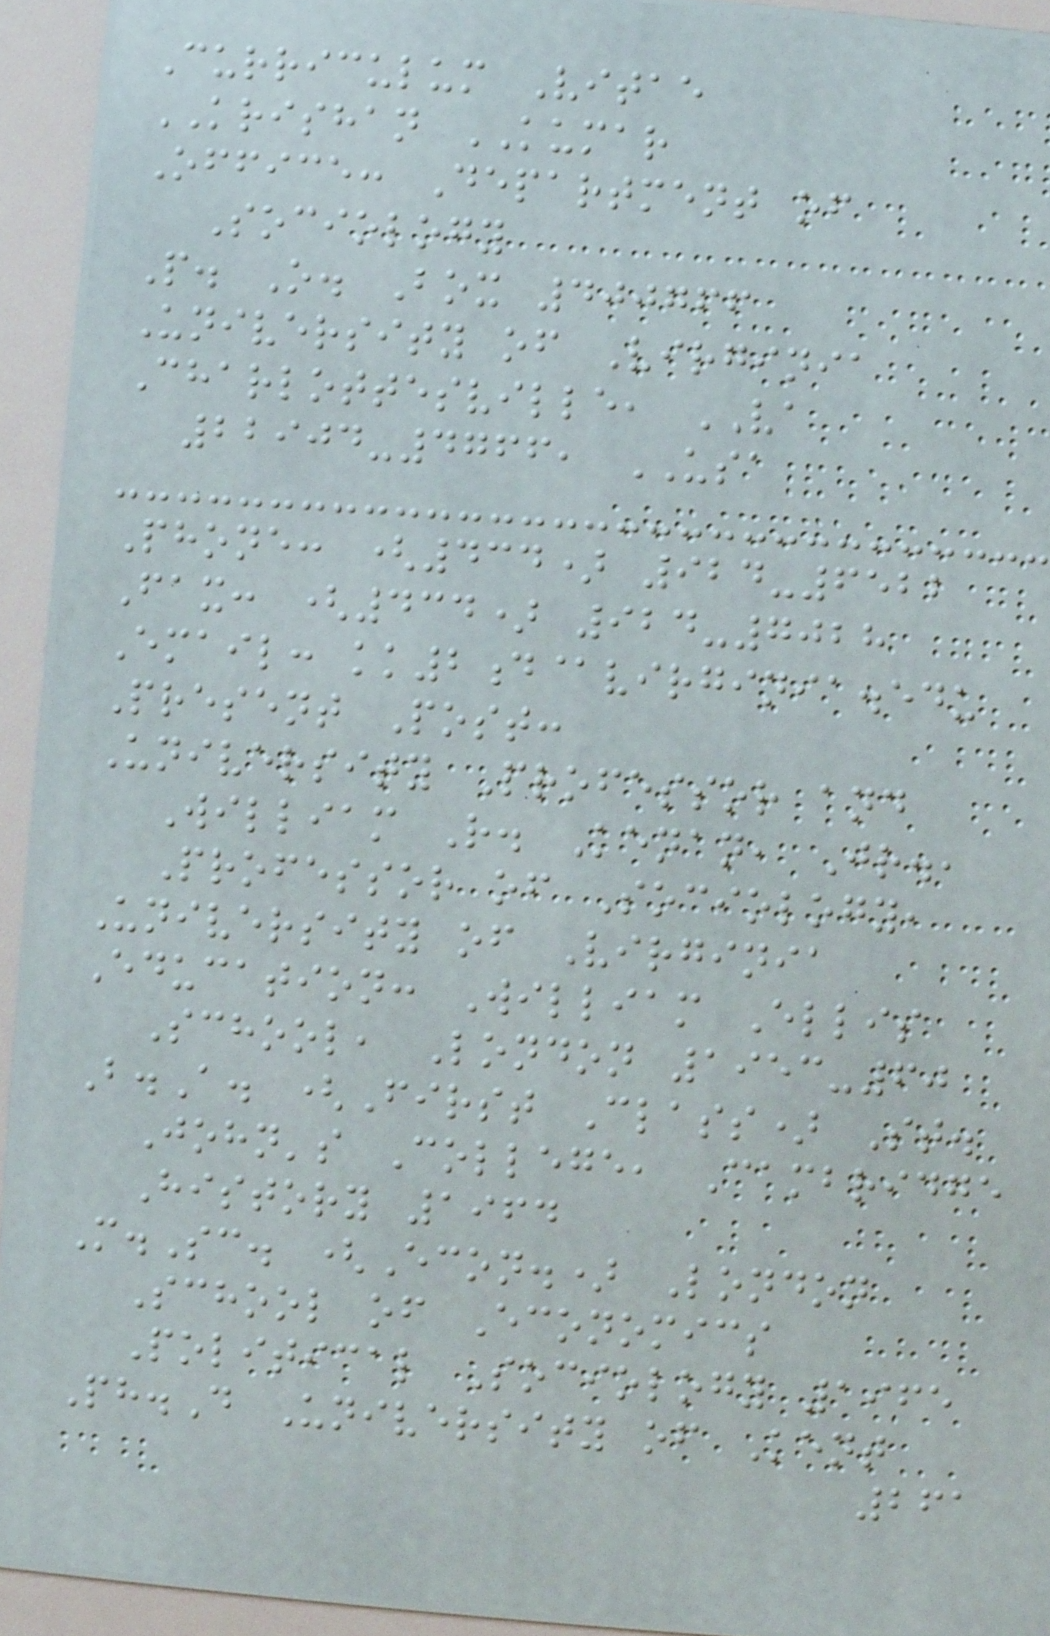Curriculum Vitae
KRISHAN KUMAR
Office: Department of
Sociology
P. O. Box 400766
University of Virginia
Charlottesville, VA
22904-4766, USA
Phone: (434) 924-6522
Fax: (434) 924-7028
Email: kk2d@virginia.edu
Present Post:
University Professor and
William R. Kenan, Jr.,
Professor of Sociology,
University of Virginia
Education: William Ellis
School, London 1953-60
B.A. (First Class) St.
John's College, Cambridge
History 1964
M.Sc. (Econ.) London
School of Economics
Political Sociology 1965
Ph.D University of Kent
261
